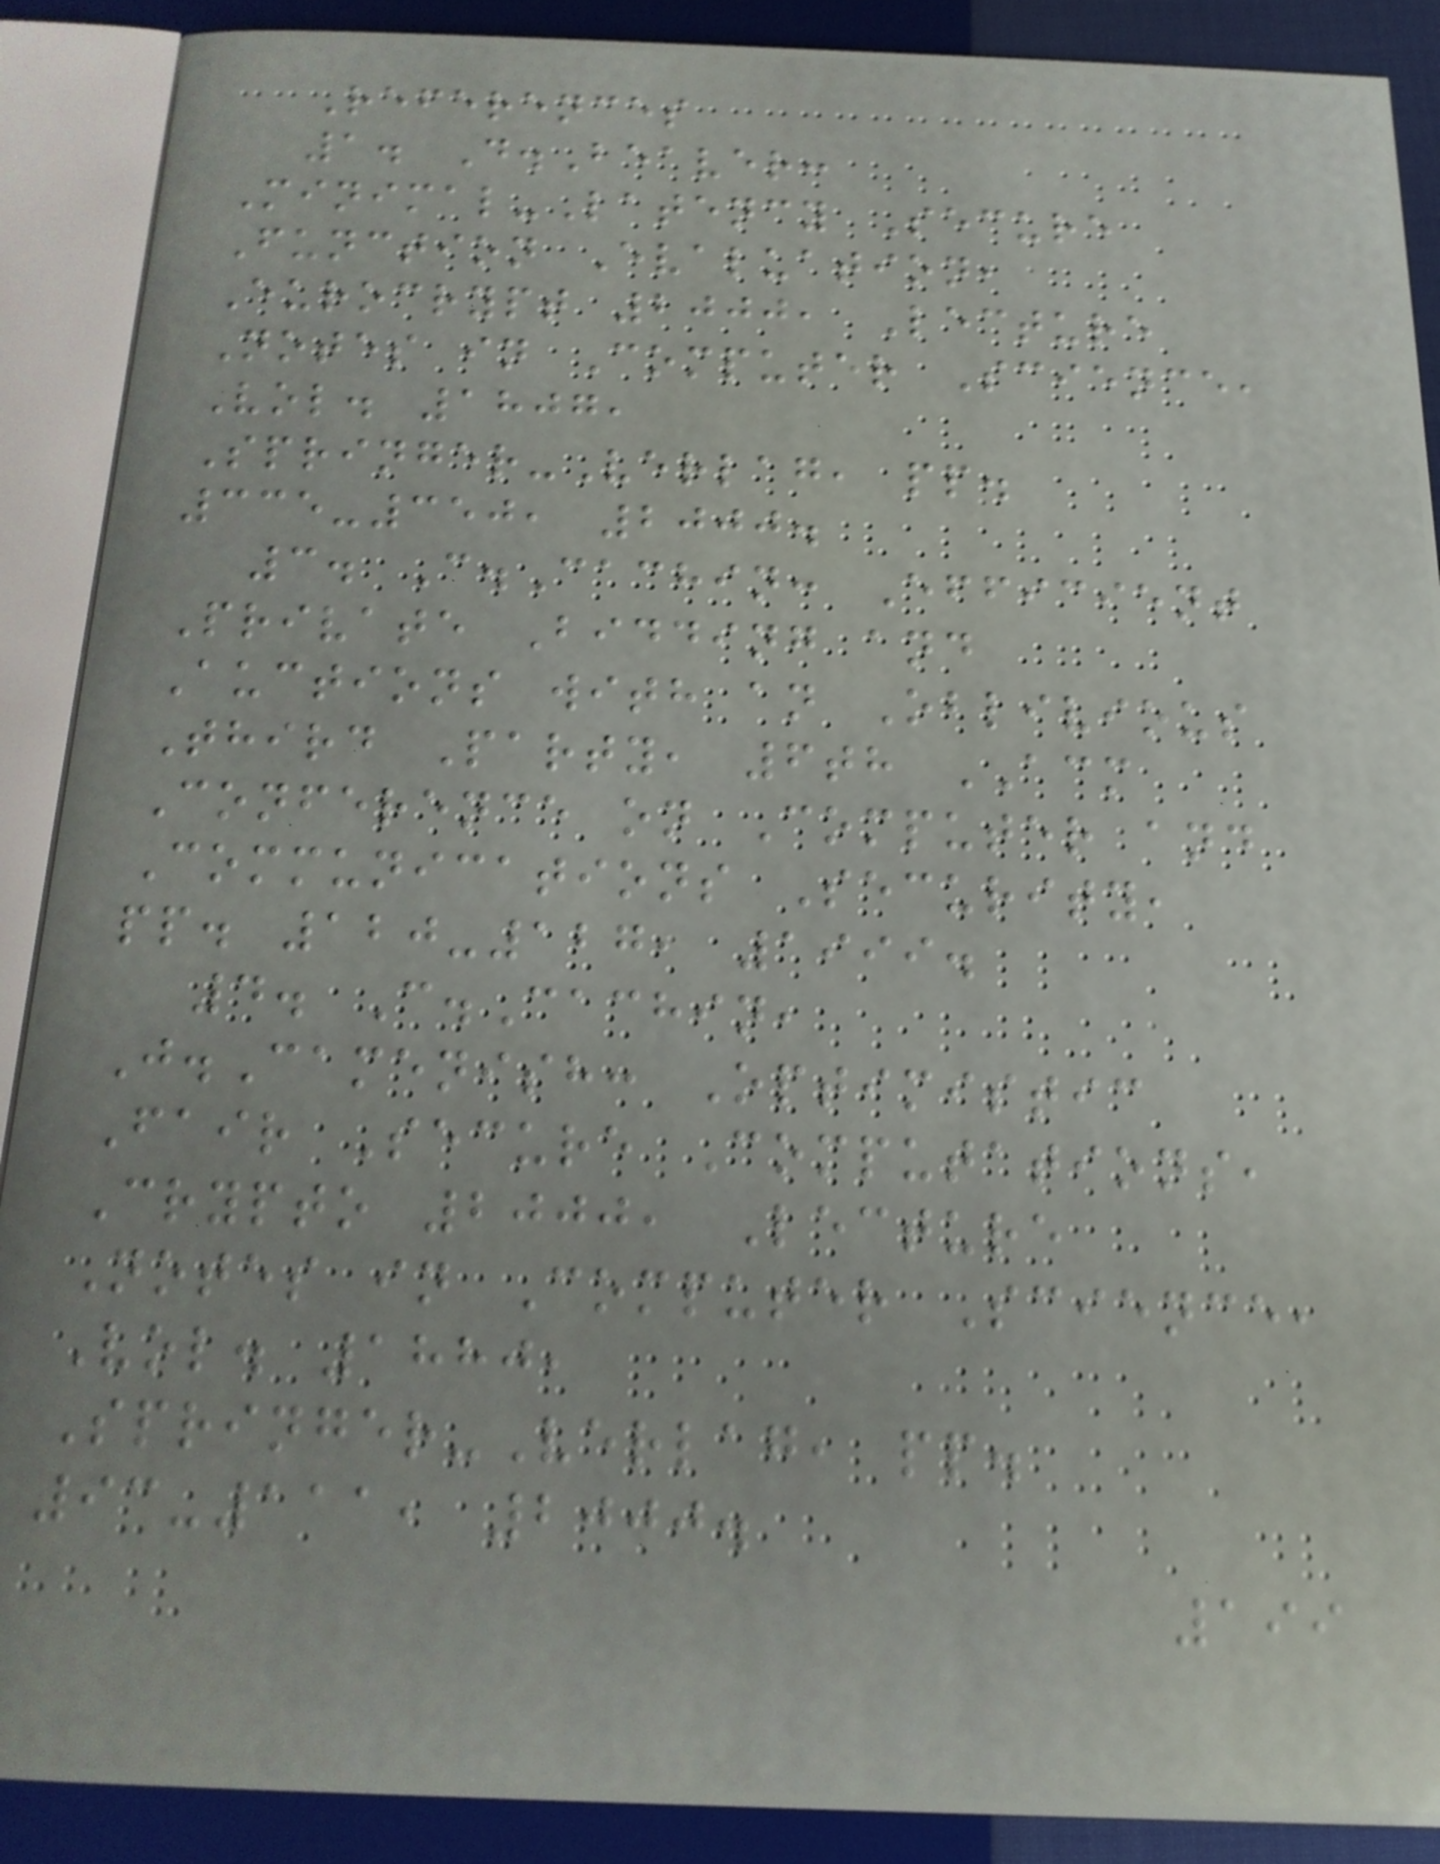References
1. D.Beaver:
Minimal-Latency Secure
Function Evaluation,
Eurocrypt 2000, Lecture
Notes in Computer Science,
Vol. 1807,
Springer-Verlag, pp.
335-350, 2000.
3. C.Cachin: Efficient
Private Bidding and
Auctions with an Oblivious
Third Party, 6th ACM
Conference on Computer and
Communications Security,
pp. 120-127, 1999.
4. C.Cachin,
J.Camenish: Optimistic
Fair Secure Computations,
Crypto 2000, Lecture
Notes in Computer Science,
Vol. 1880,
Springer-Verlag, pp.
93-111, 2000.
199
